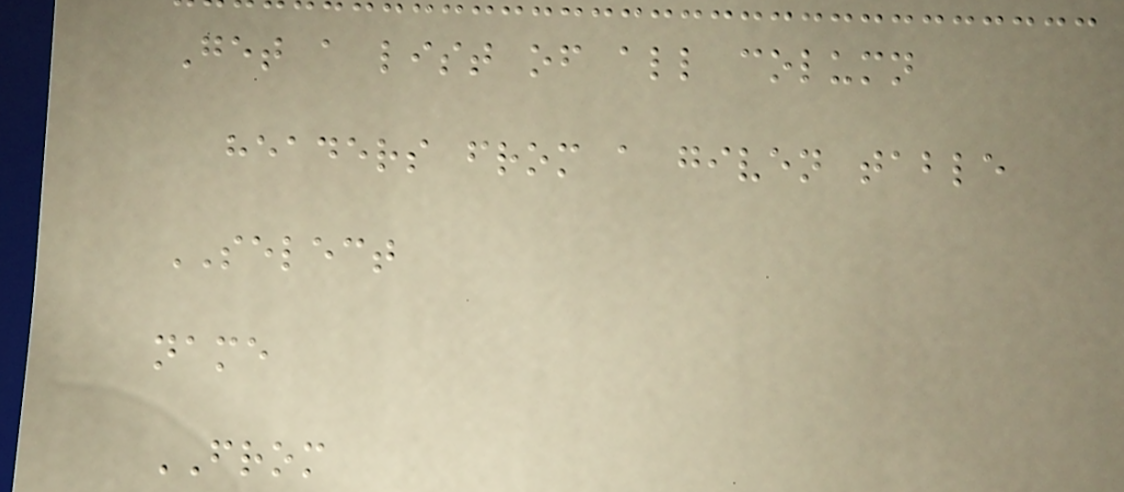Get a list of all column
headers from a given table
SELECT
name
FROM
